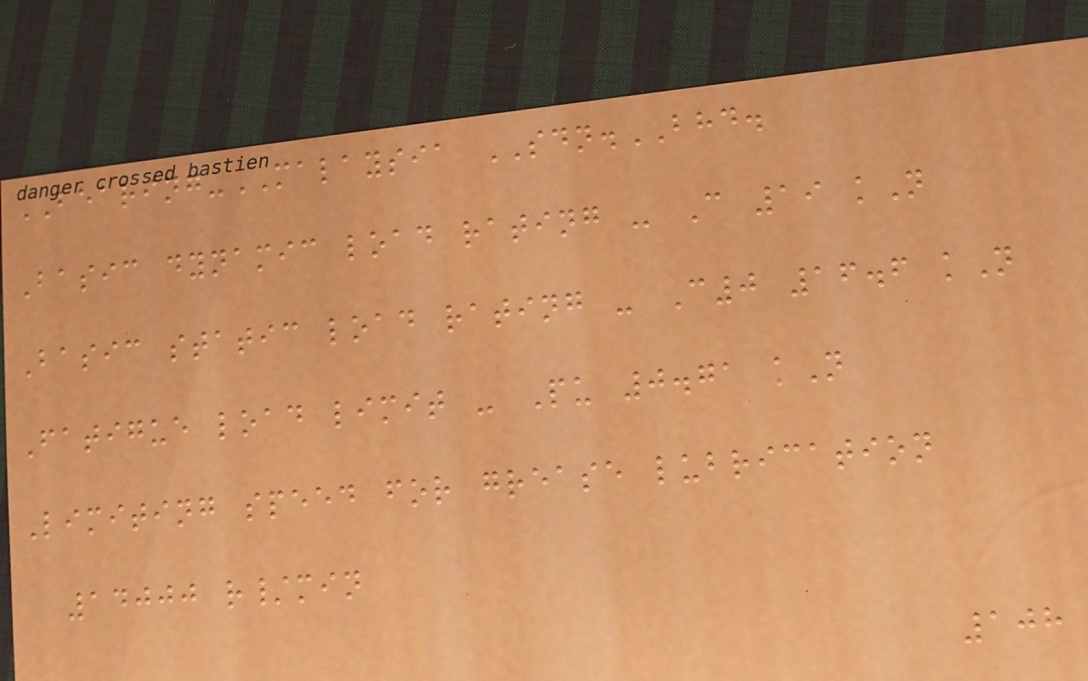BEARING-MALAYSIA SDN.BHD.
Basic dynamic load rating - C 19 kN
Basic static load rating - C0 16.6 kN
Fatigue load limit - Pu 0.71 kN
Limiting speed for grease lubrication
14000 r/min
108
